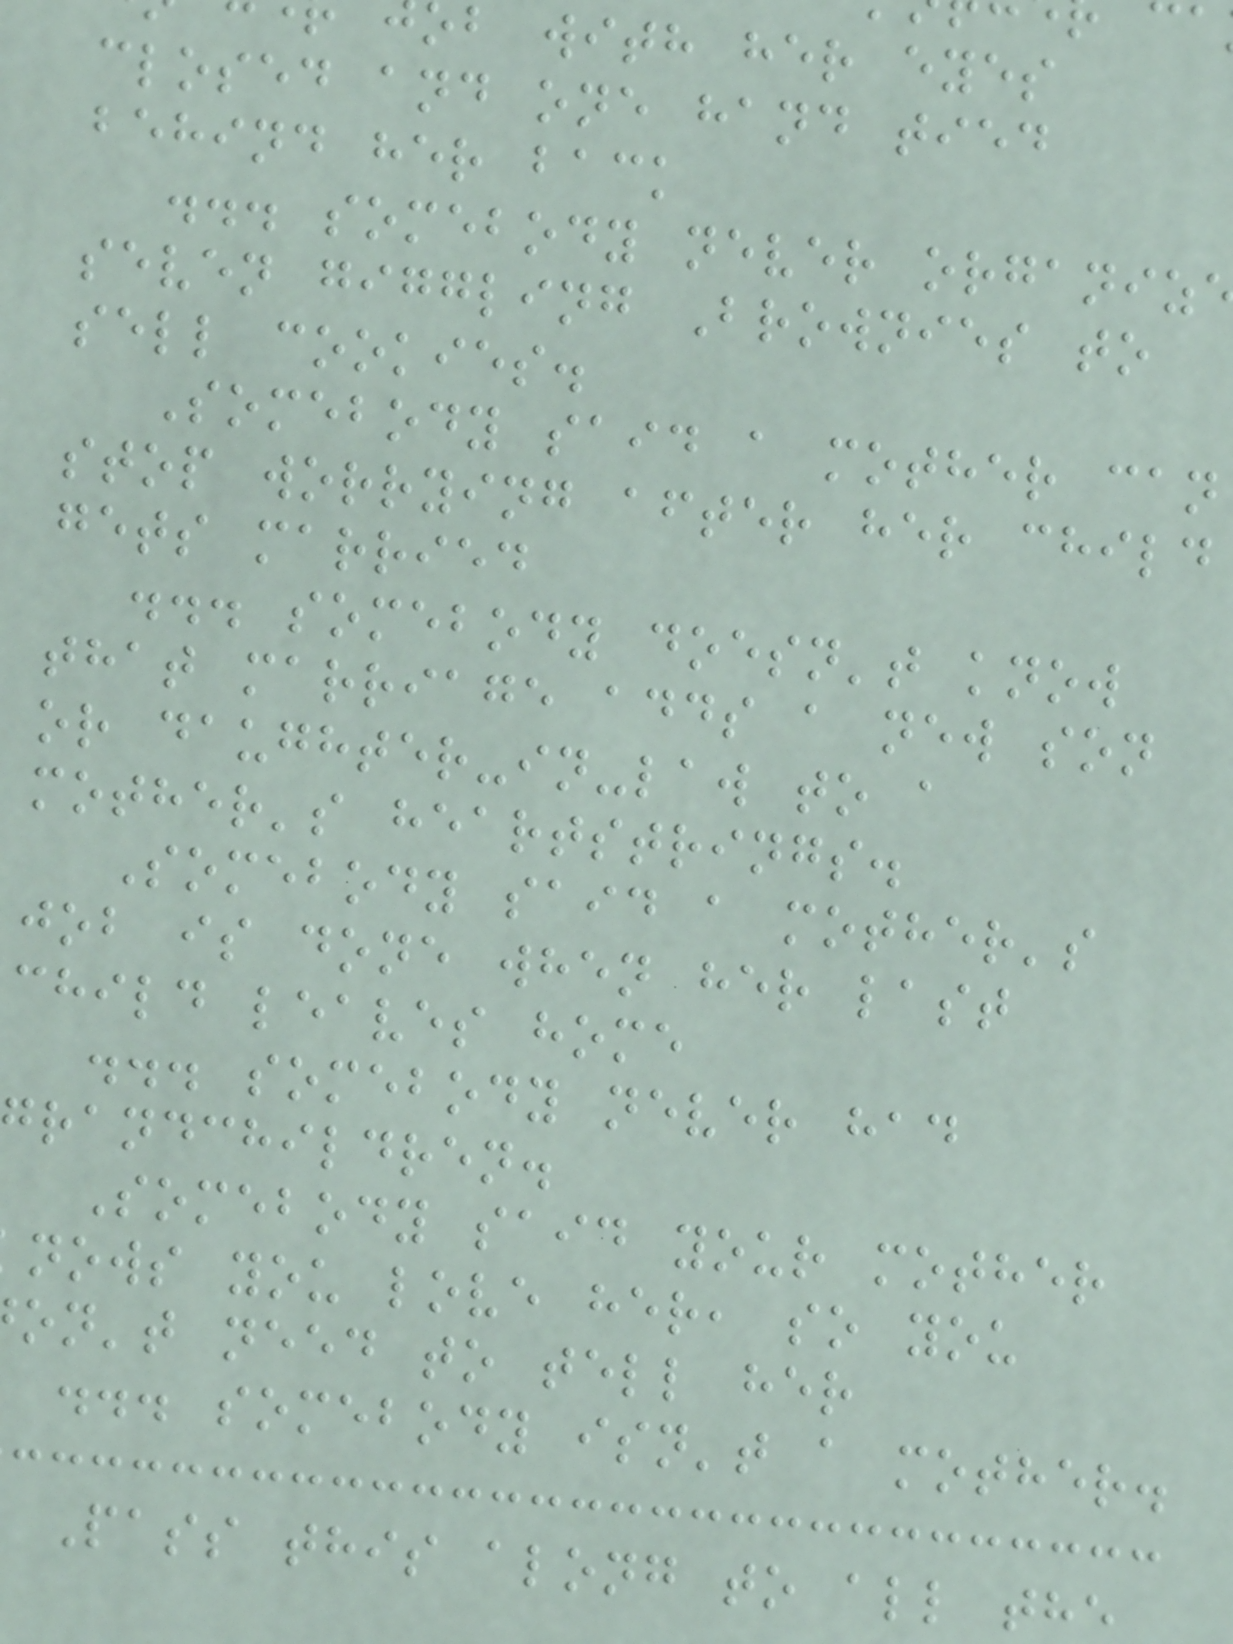b with her eyes
closed and one hand tied
behind her back
... somebody never organiz
seven giggling Brownies to
sell cookies.
Somebody said a mother can
stop worrying after her child
gets married
... somebody doesn't know
that marriage adds a new son
or daughter-in-law to a
mother's heartstrings.
Somebody said a mother's
job is done when her last
child leaves home
... somebody never had
grandchildren.
Somebody said your mother
nows you love her, so you
on't need to tell her
... somebody isn't a mother.
Pass this along to all the
